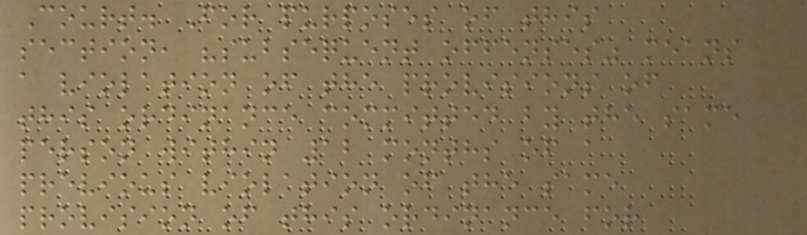Court. For purposes of this
section, "subsequent offenses" means
a violation of the provisions of
this ordinance committed by the same
person within 12 months of a
previous violation of the same
provision of this ordinance for
